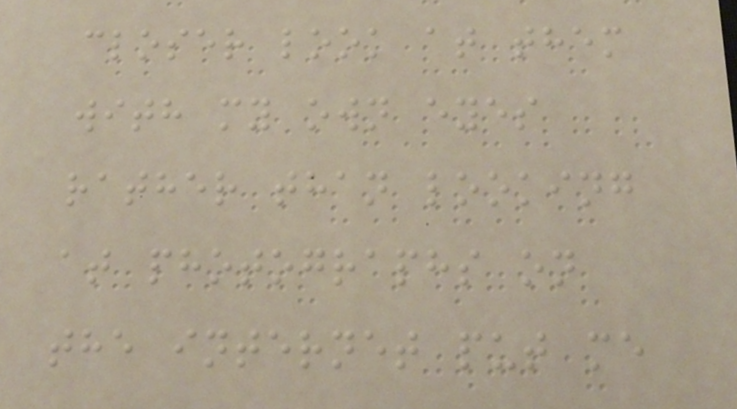closer look at them
with my own eyes
rather than looking
at photographs on
the internet put me
